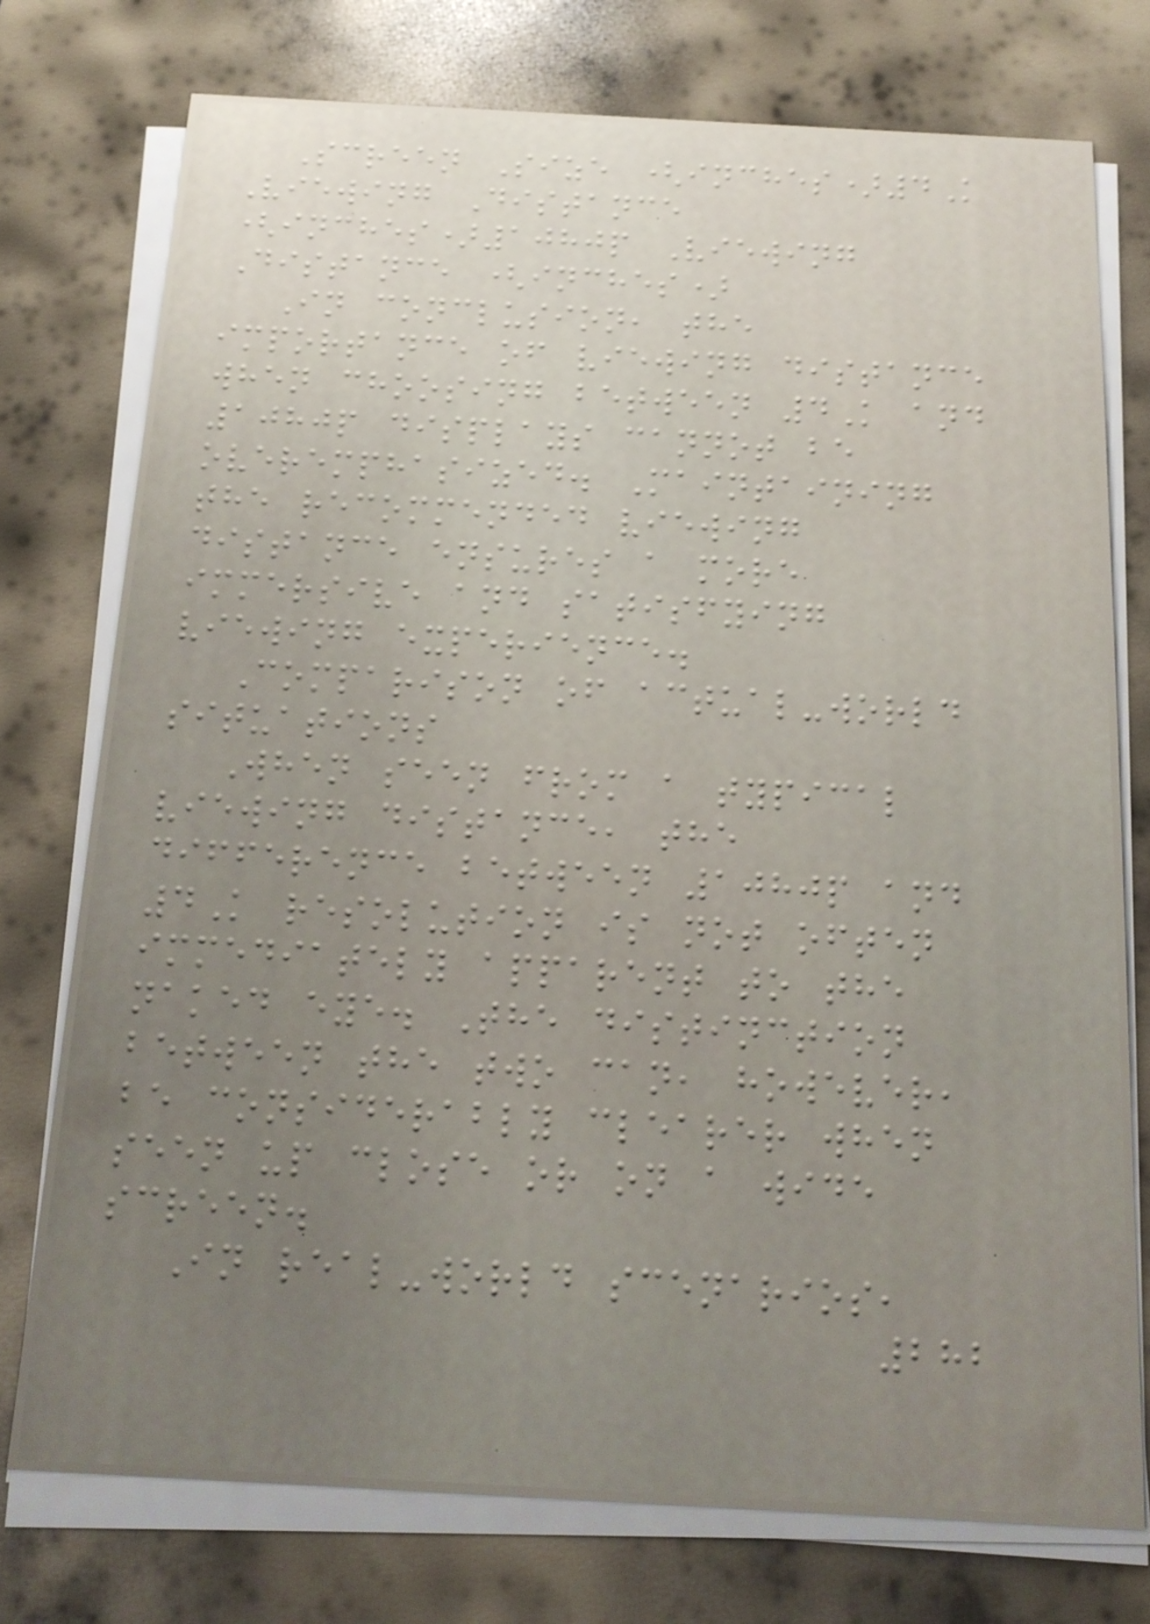Screen Size (inches)4K
Viewing Distance
(inches)1080p Viewing
Distance (inches)
In conclusion, the
importance of viewing distance
when choosing between 4K and
1080p displays cannot be
overemphasized. Maintaining
the recommended viewing
distance ensures a more
immersive and satisfying
viewing experience.
Comparison of actual-world
situations
When seen from a typical
viewing distance, the
difference between 1080p and
4K resolution is not often
immediately apparent to the
naked eye. The distinction
between the two can, however,
be considerably clearer when
seen up close or on a wide
screen.
In real-world scenarios,
282
